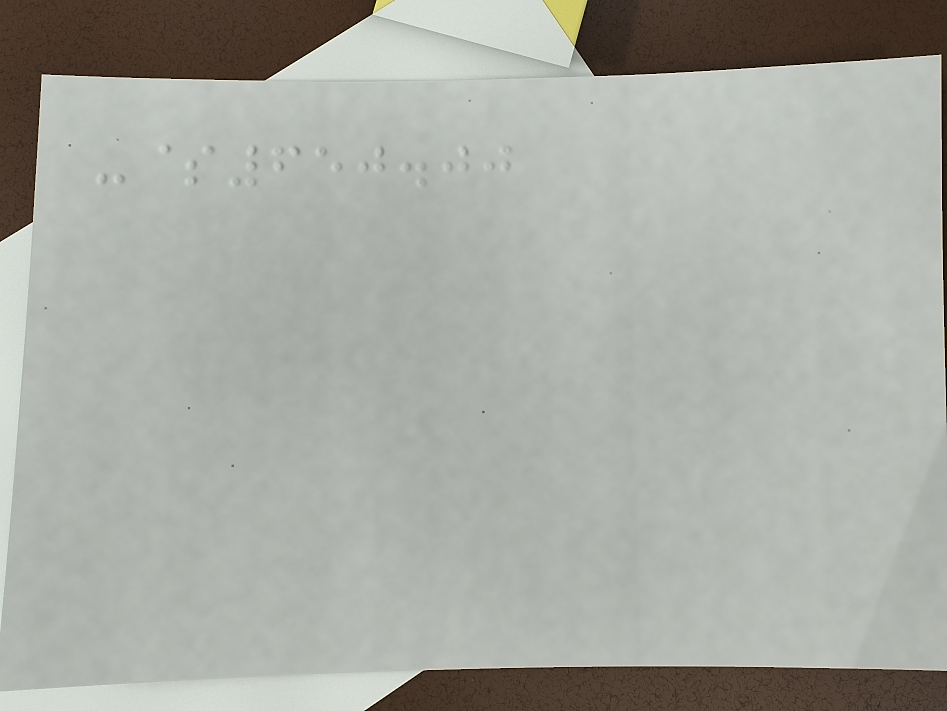-$650.00
